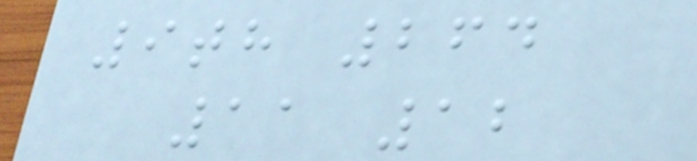9th 264
11 12
